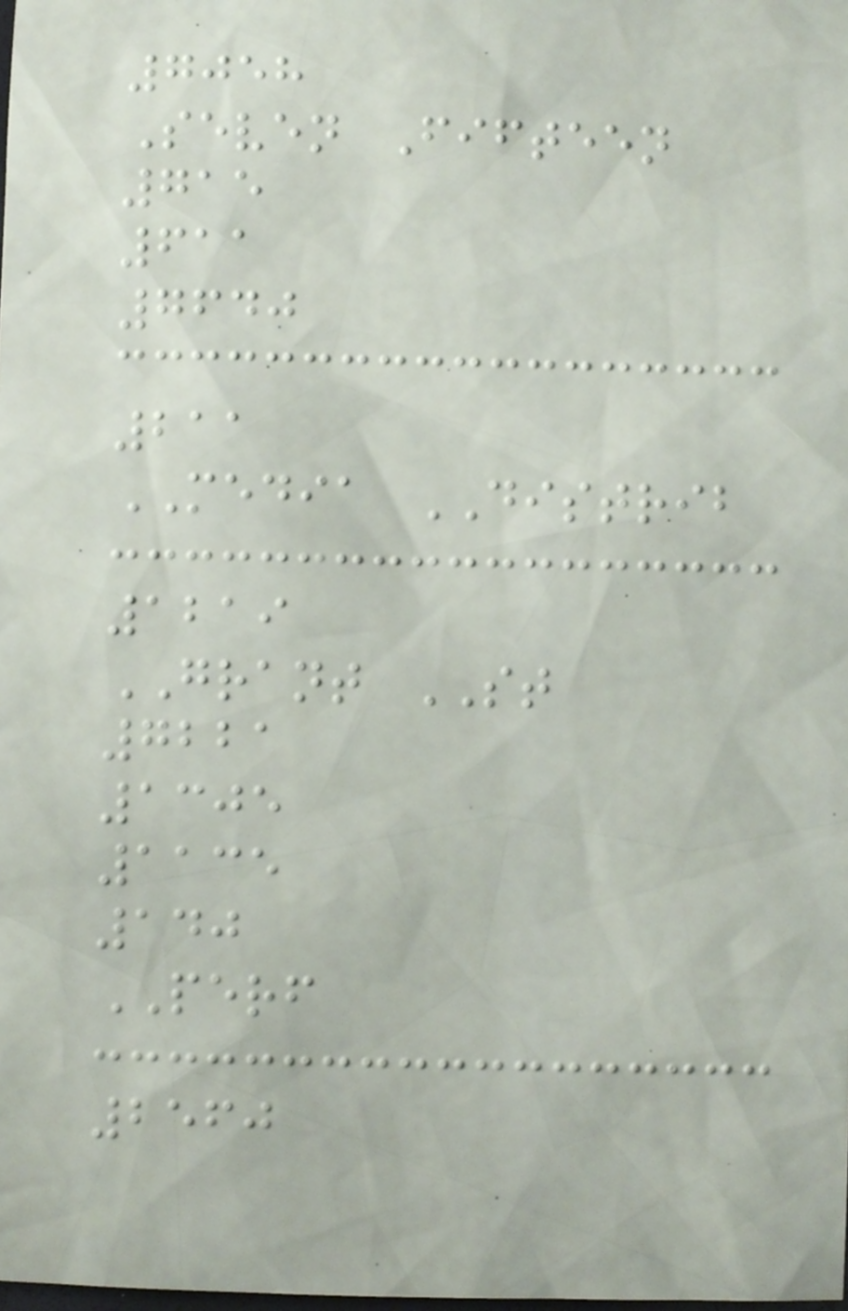7058
Seven Fifteen
715
611
7640
211
MEDIA DISTRIB
1219
GRANT ST
7221
1305
1135
140
PERF
2560
